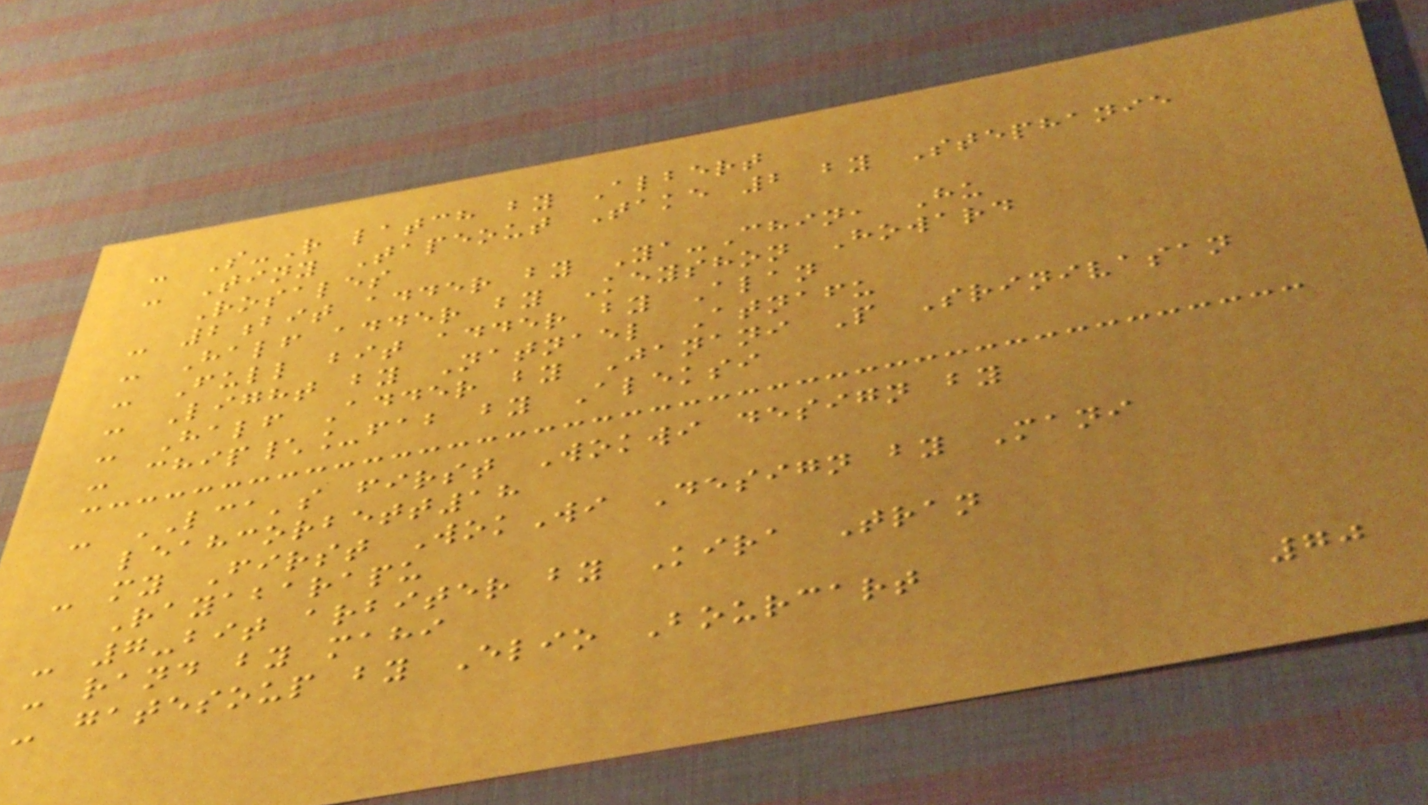- S-R latch by Albert
- Tiny Tapeout Take 2 by Stephanie
Rosales
- 2bit adder by Ya-Chin, Hu
- Half adder by Keyshon Howard
- Full bit adder by Alan
- Light by Natnael Atnafu
- Half Adder by Janani P Srinivasan
- chip\_fab by Aleksi
- LCA's first Wokwi design by
leahcorbett18
- my First WokWi Design by Mani
Rayabarapu
- 7-bit arbiter by Kira Tran
- rand by mahi
- gatesoup by Elio Bourcart
70
